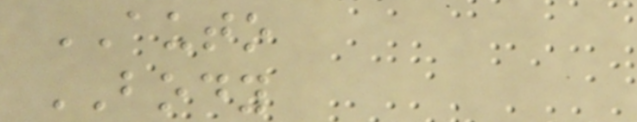AUTO
BODY
